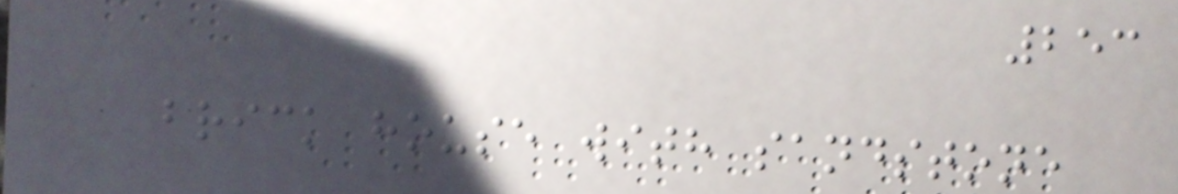253
brick house with sandstone
